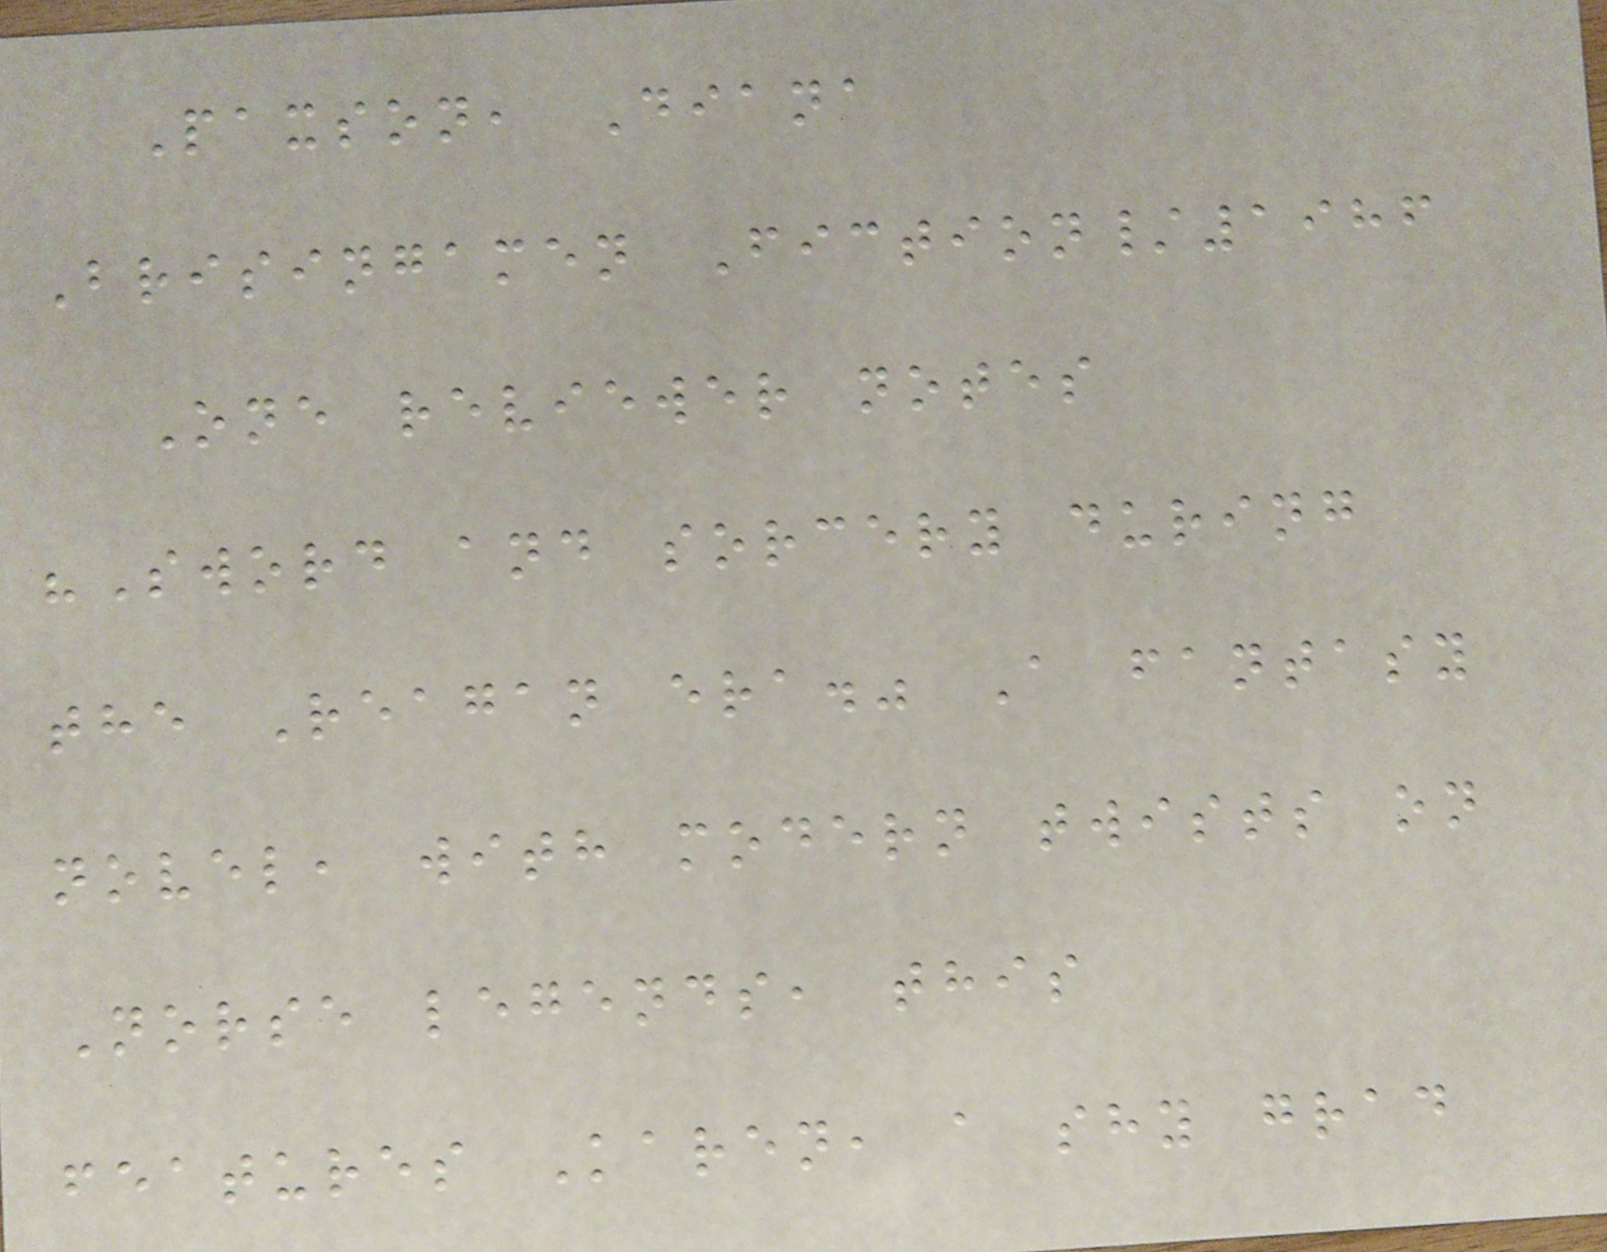Paxson, Diana
Brisingamen Fiction/1986
One reviewer notes
"Sword and sorcery during
the Reagan era." A fantasy
novel, with modern twists on
Norse legends, this
features Karen, a shy grad
